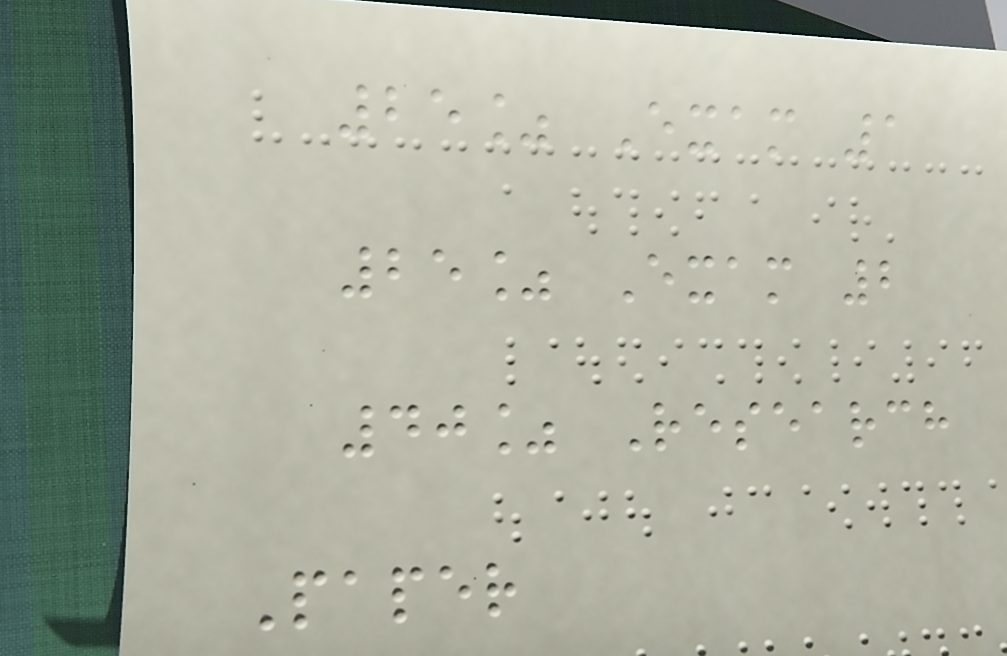25% Exam 1
25% Exam 2
40% Research
Paper
